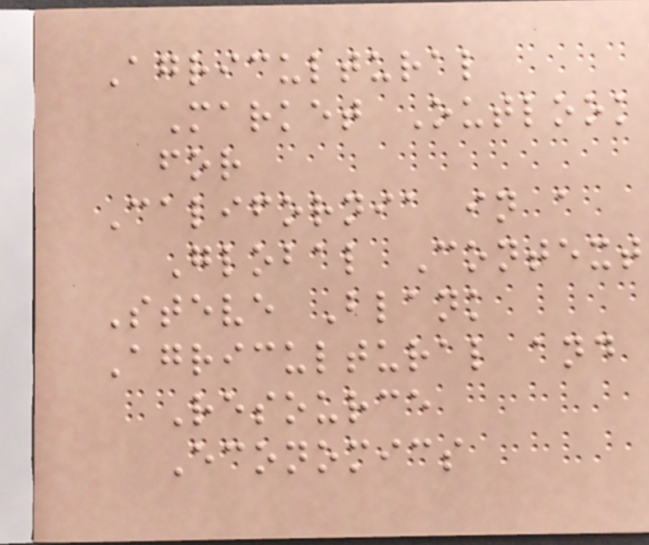Agricultural
Market Outlook
for
California in a
Global Context
Steve Blank
Agricultural and
Resource
Economics
